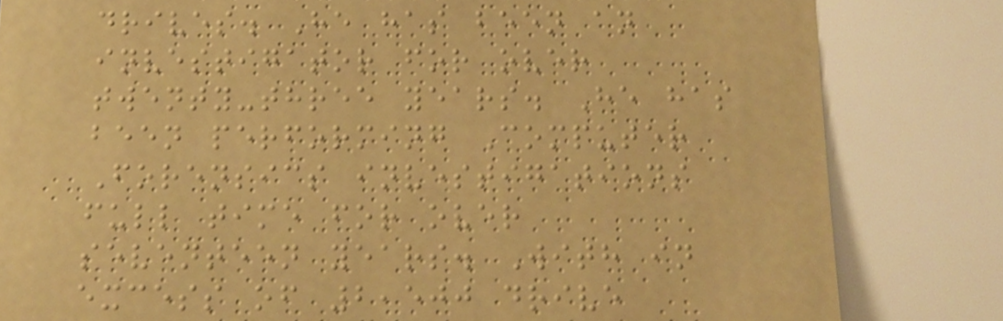drives. He has been an
investigator for over
twenty-three years. He has
been performing Computer
Forensics investigations
full time for over
seventeen years. With in
excess of 2,500 drive
